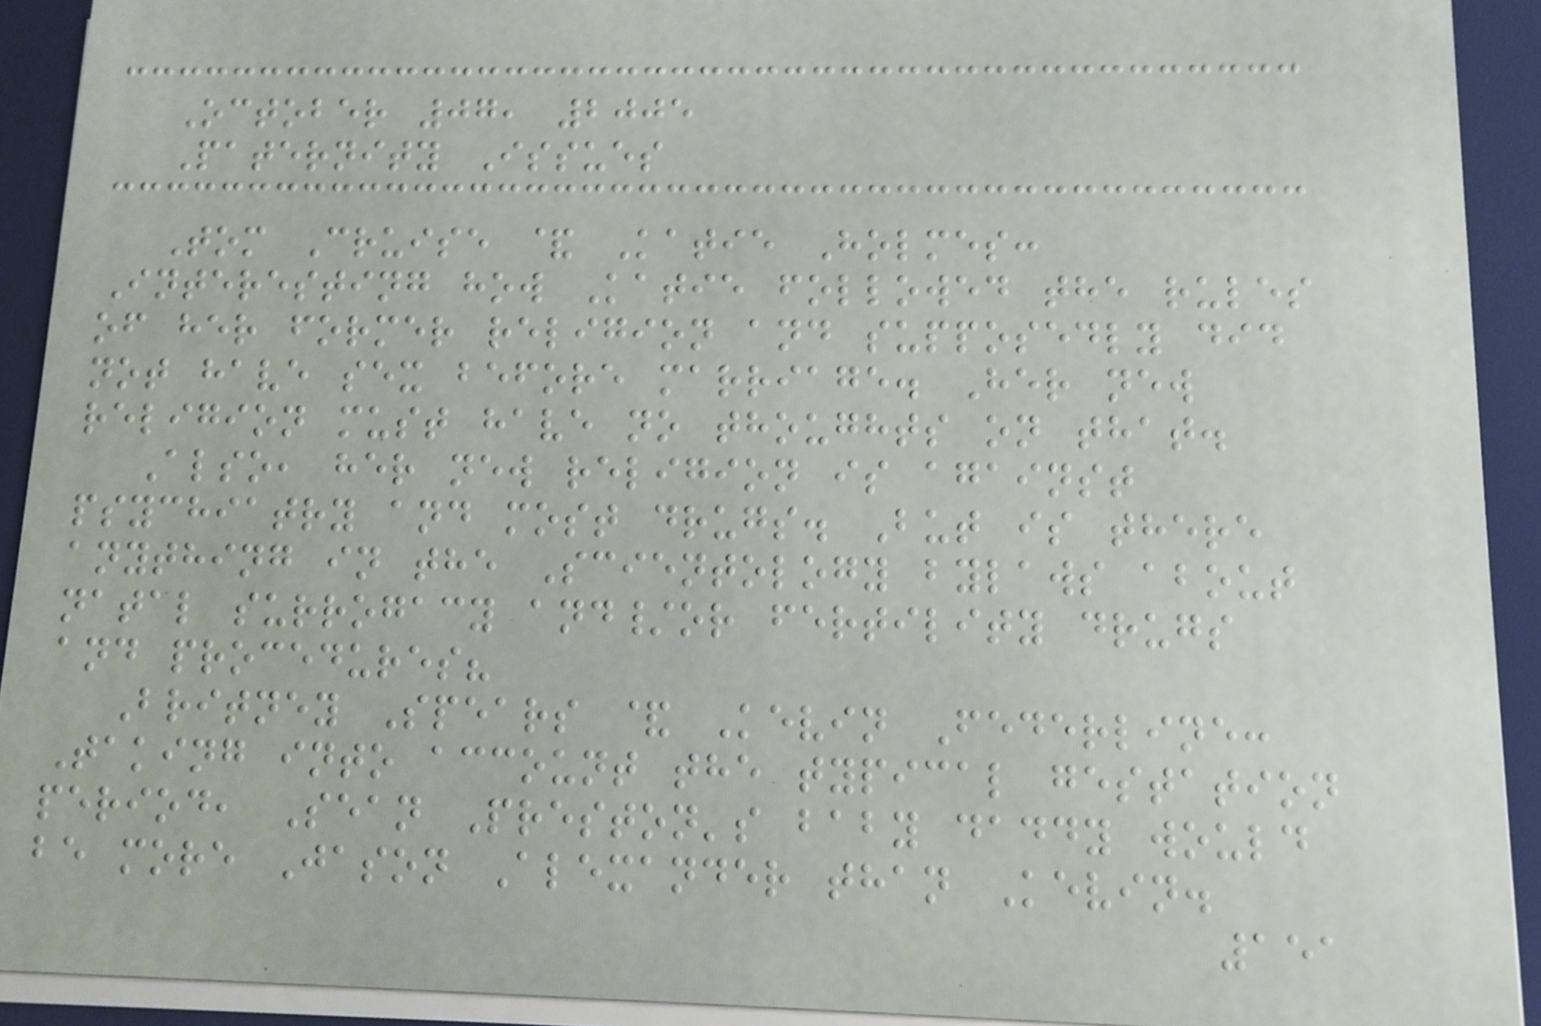October 07, 2005
Paternity Issues
Tom Cruise & Katie Holmes:
Interesting how Katie followed the rules
of her former religion and supposedly did
not have sex before marriage. Her new
religion must have no thoughts on that.
Also, her new religion is against
psychiatry and most drugs. But is there
anything in the Scientology bylaws about
natal surrogacy and/or fertility drugs
and procedures?
Britney Spears & Kevin Federline:
Taking into account the typical gestation
period, Sean Preston's baby daddy would
be more Jason Alexander than Kevin.
151
